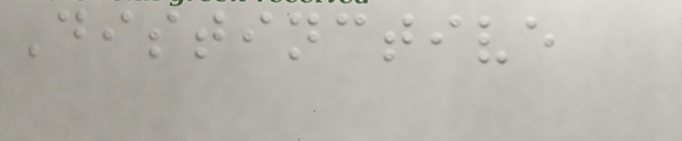Distinctive
